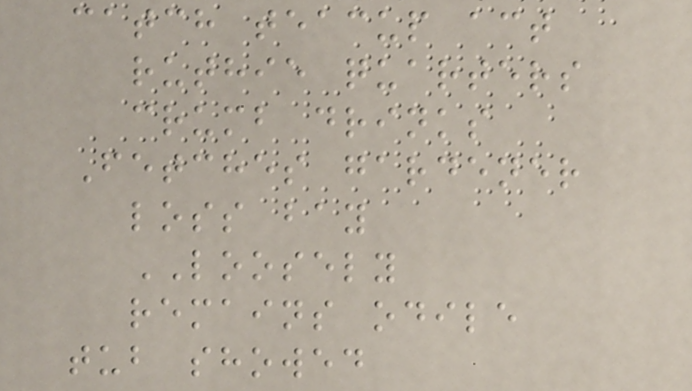catch teacup act
ruthie quarters
crumb drinks
Fetches gardener
loss bay
LOOSELY
remains odile
tub showed
